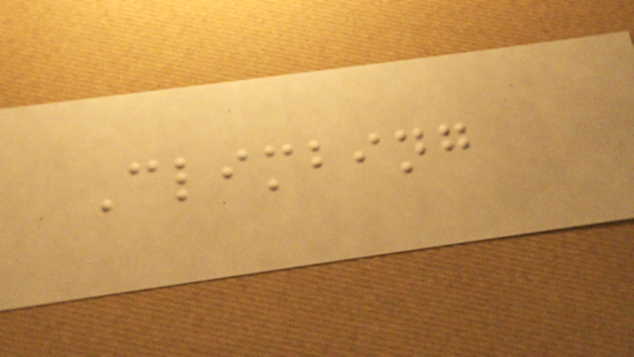Climbing
